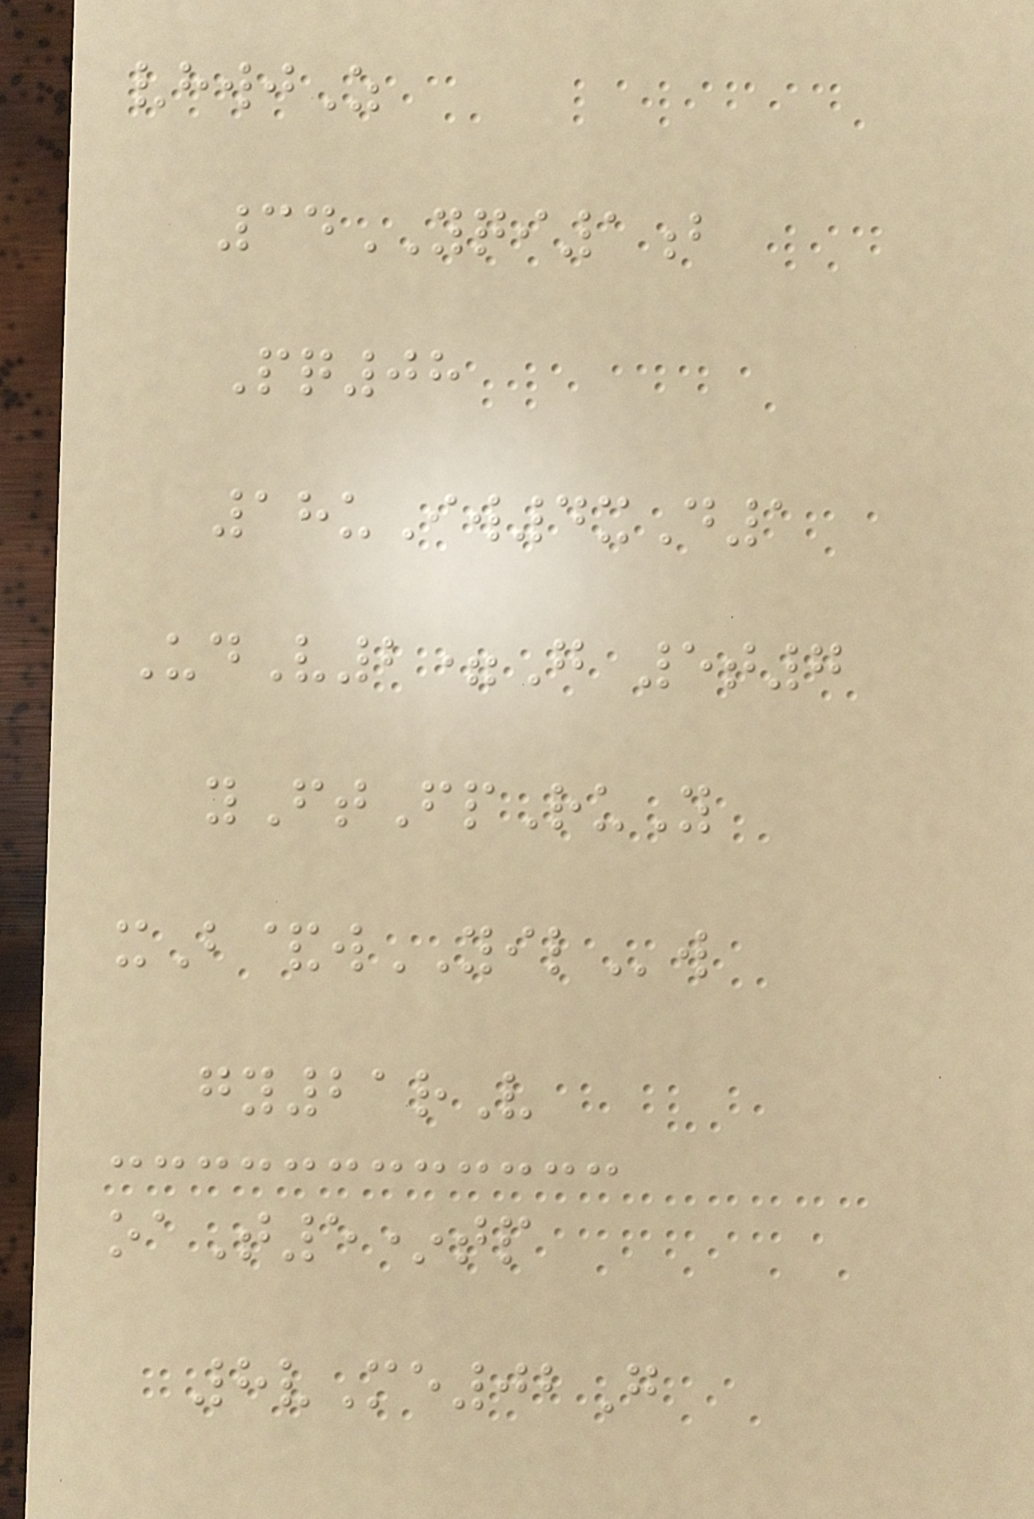vhwjZ
34YQI1b
Pq08
18uIw4xD1
UdV2=G 5t7
yFtFpRuY
xB&wYILw
gy21rV
oaT5*tp
8vMe02G
